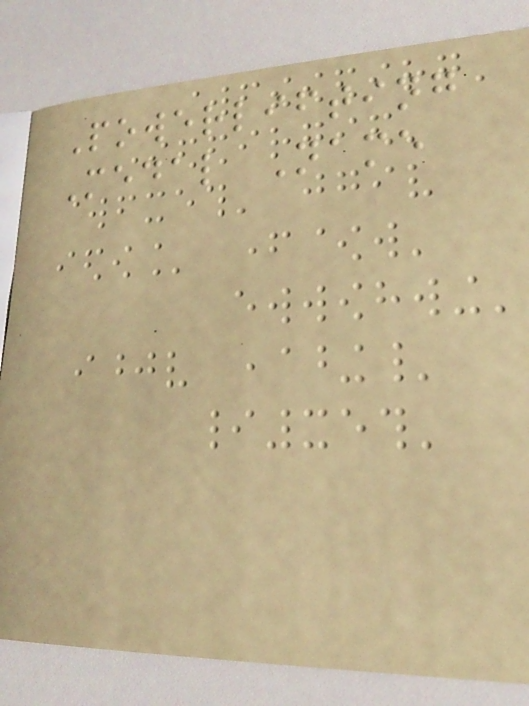Powerlifting
Medal Name
